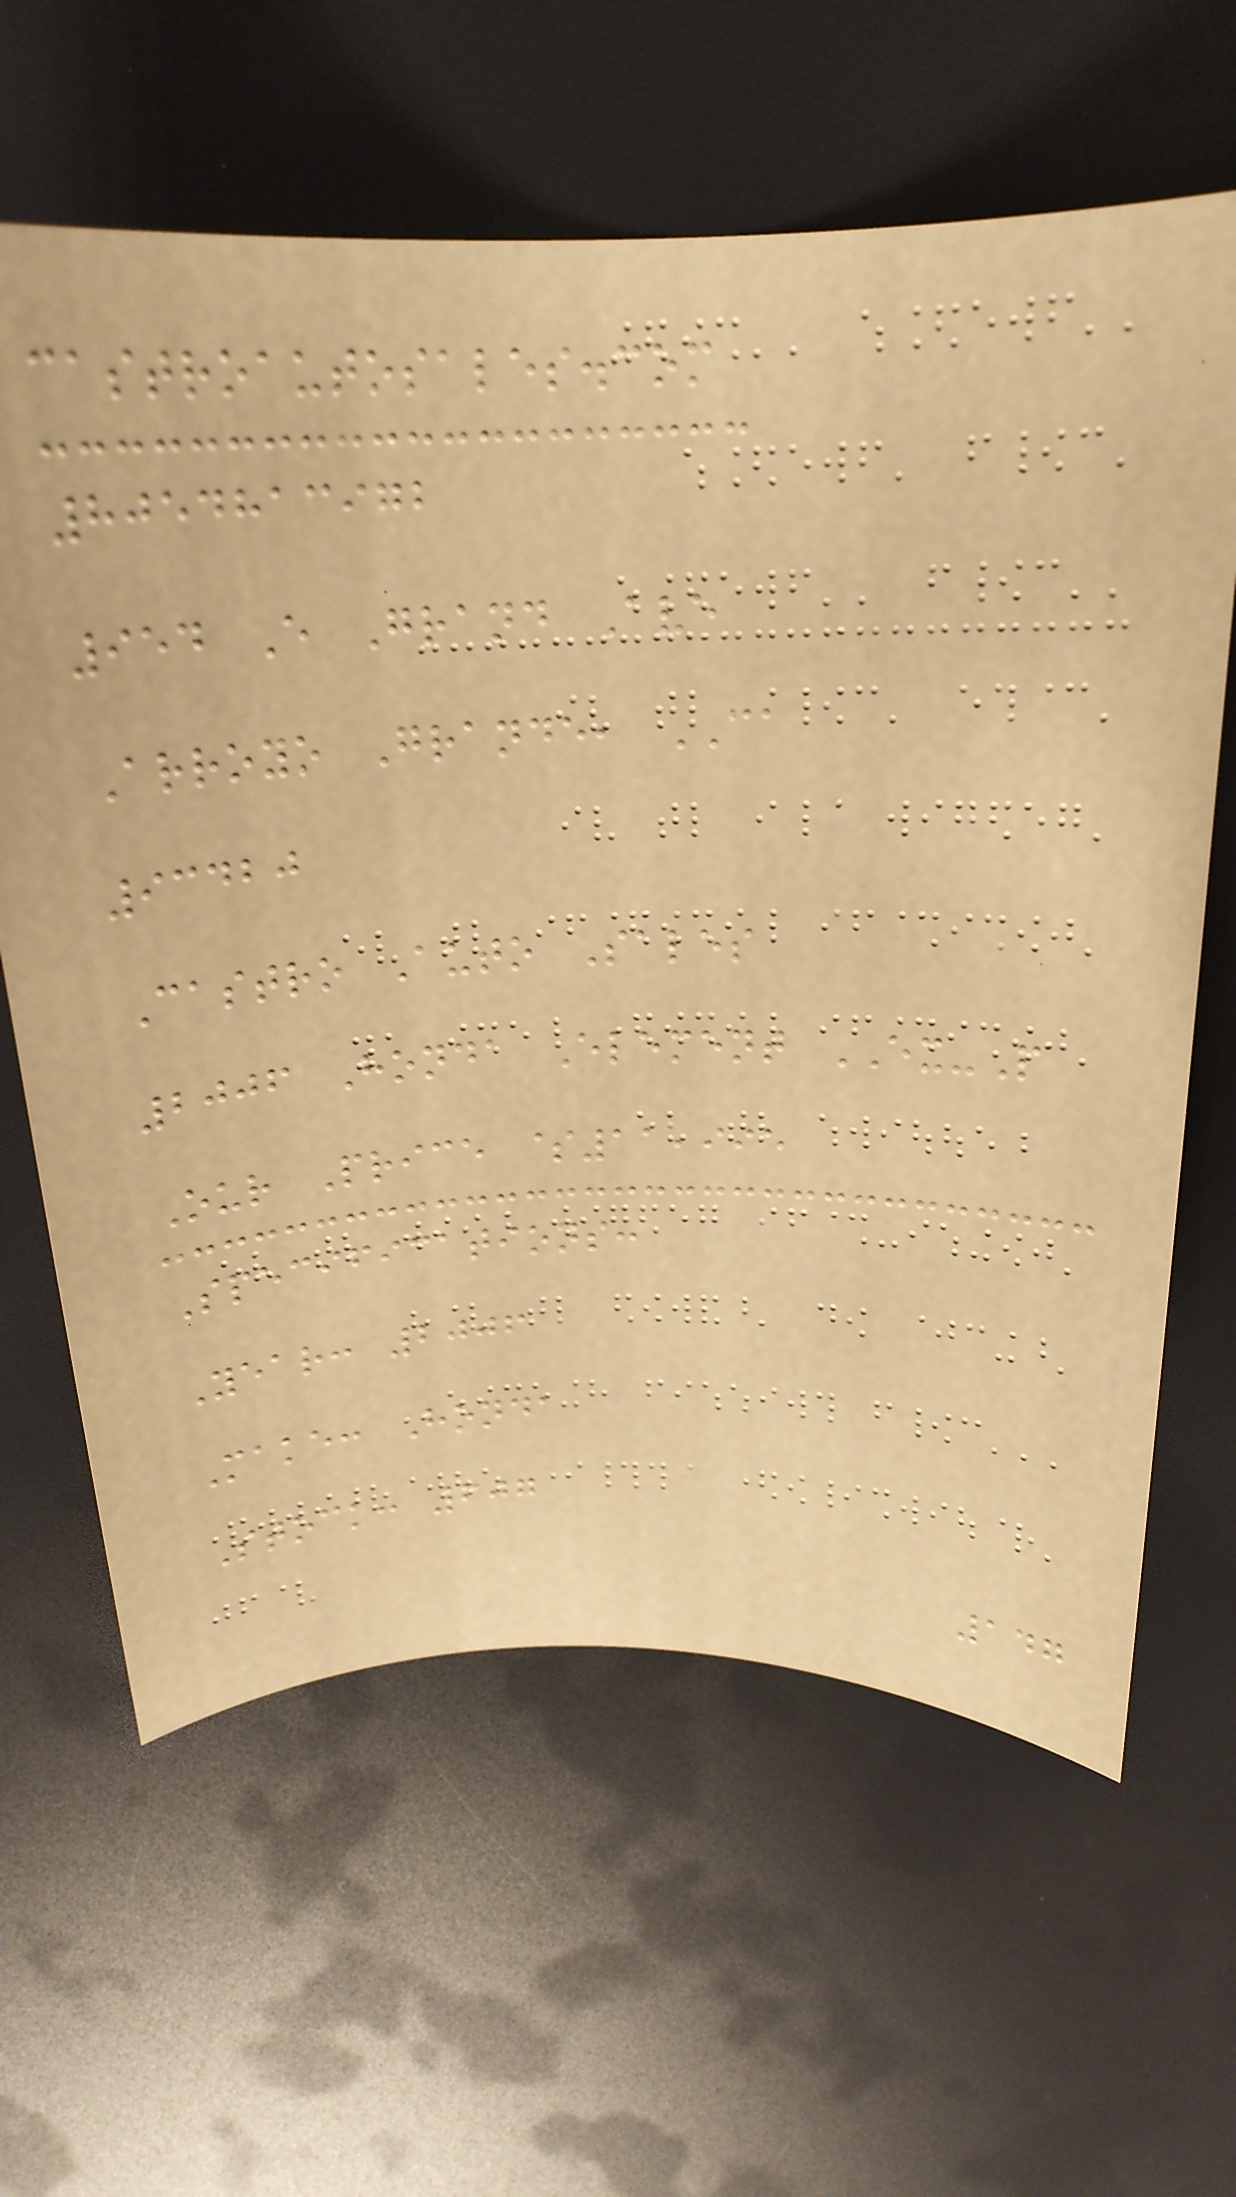castroautosales.com
8054813972
954 E Grand Ave
Arroyo Grande, CA
93420
Castro Auto Sales
2006 Honda Element EX-P
Our Price $11,995
Specifications:
Year: 2006
Make: Honda
Stock: 607
147
